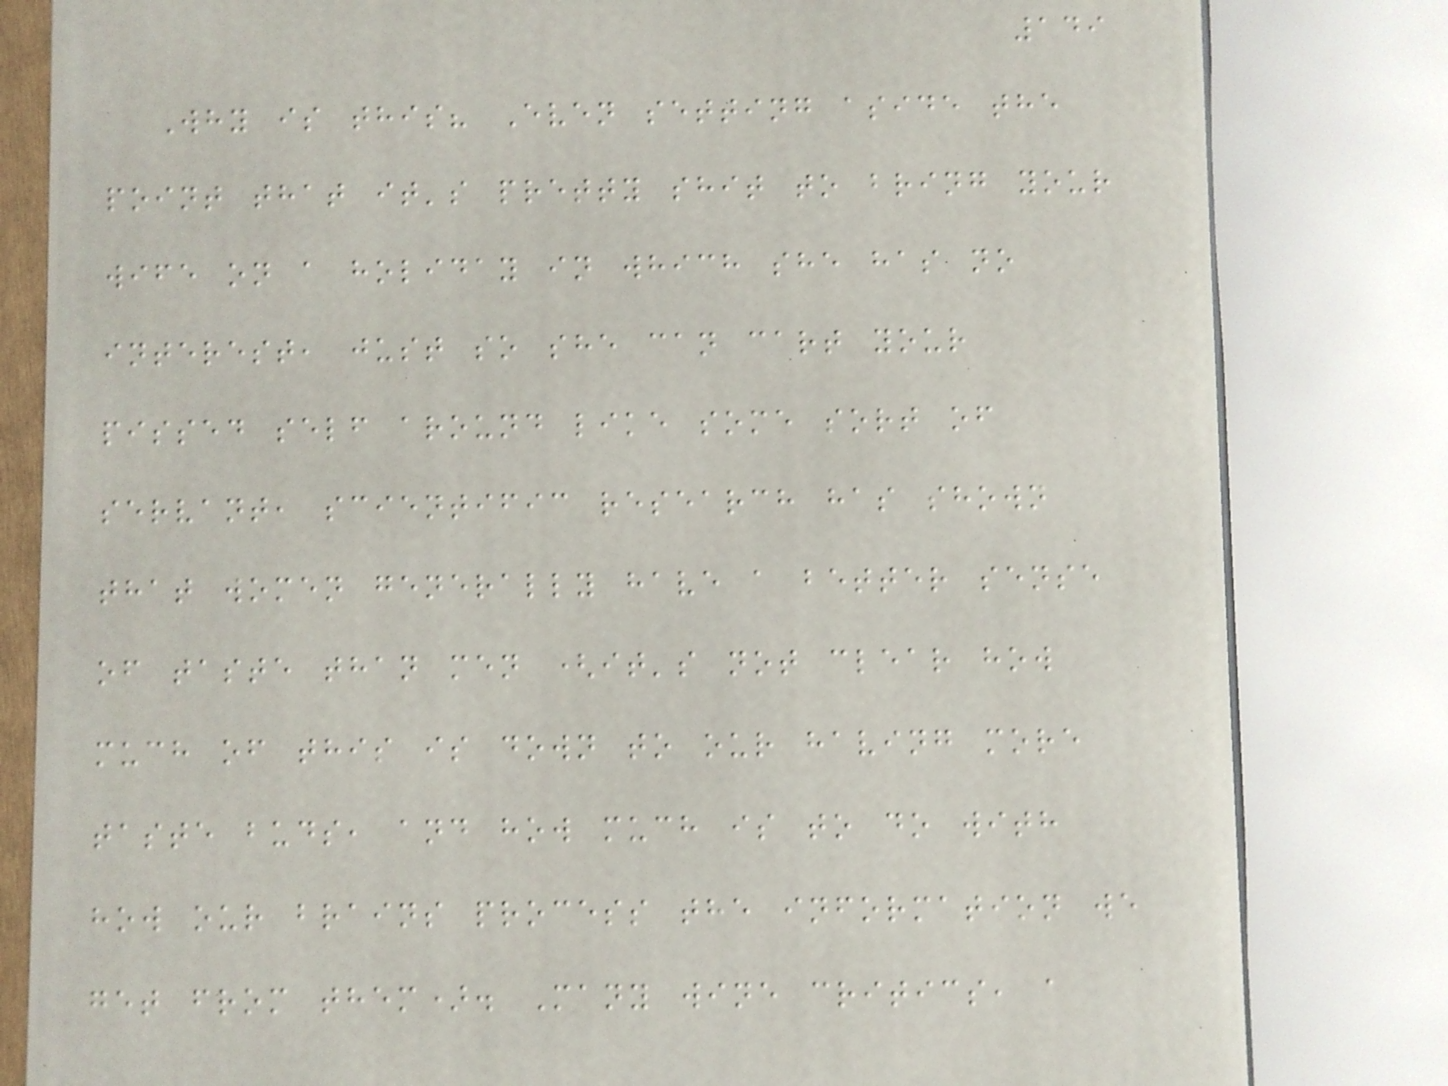149
Why is this? Even setting aside the
point that it's pretty shit to bring your
wife on a holiday in which she has no
interest, just so she can cart your
pissed self around like some sort of
servant, scientific research has shown
that women generally have a better sense
of taste than men (it's not clear how
much of this is down to our having more
taste buds, and how much is to do with
how our brains process the information we
get from them). Many wine critics, a
